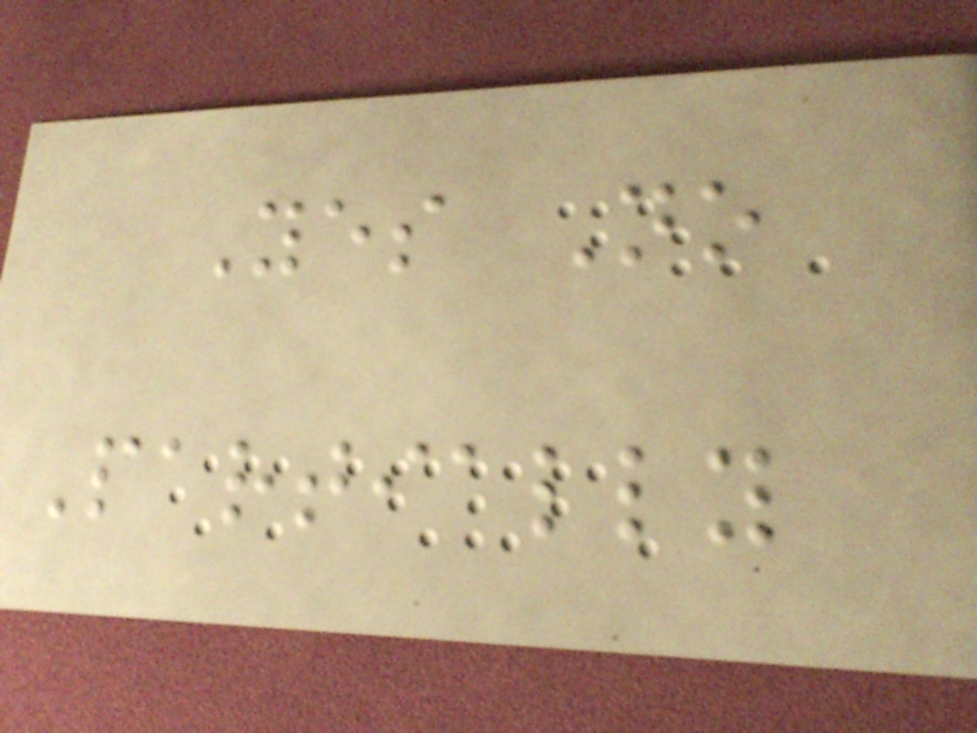Yes No
Partially
